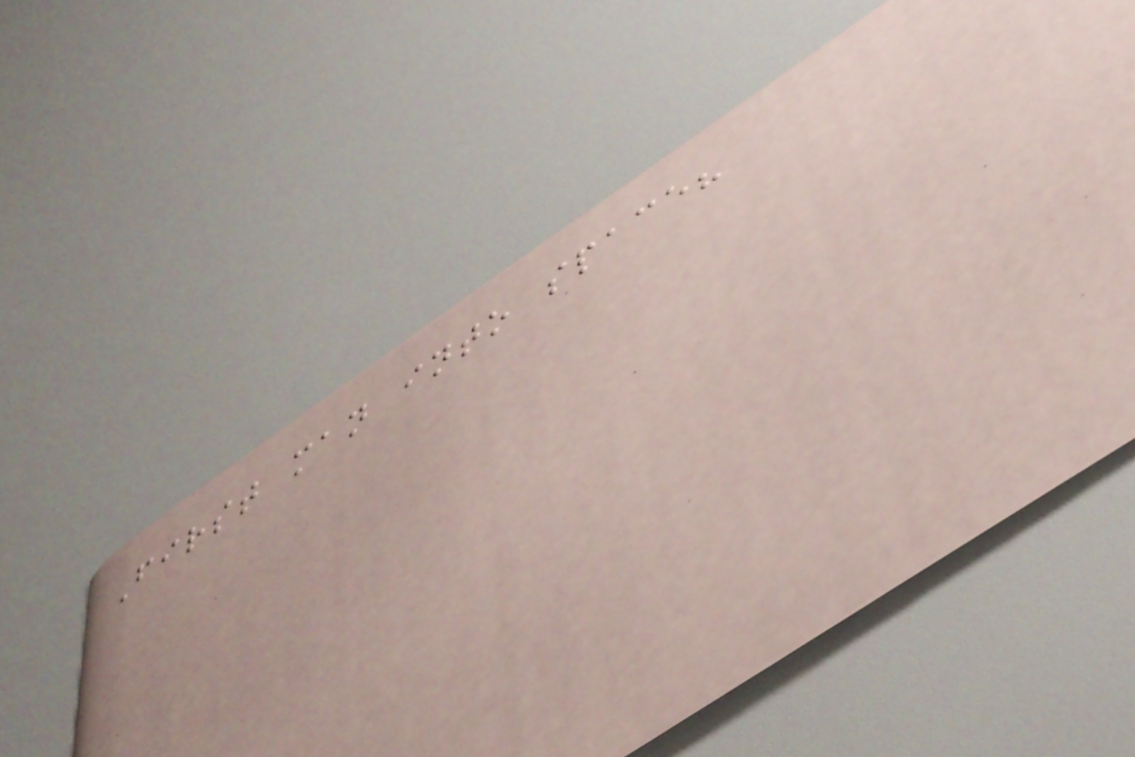First man into space?
